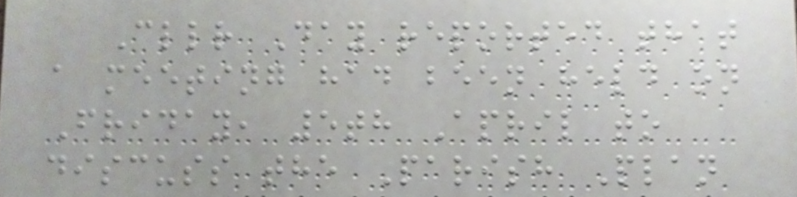Cllr Day reported that
a meeting had been held on
Friday, 5th April to
discuss the Parish Plan
